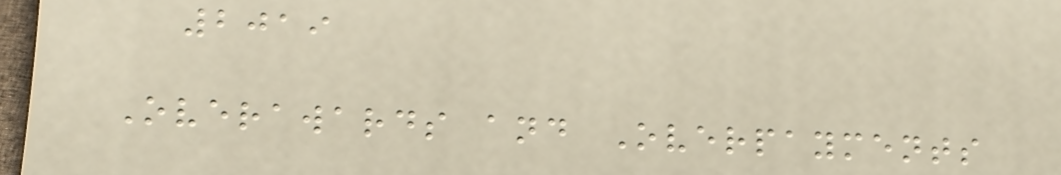2019
Overawards and Overpayments
